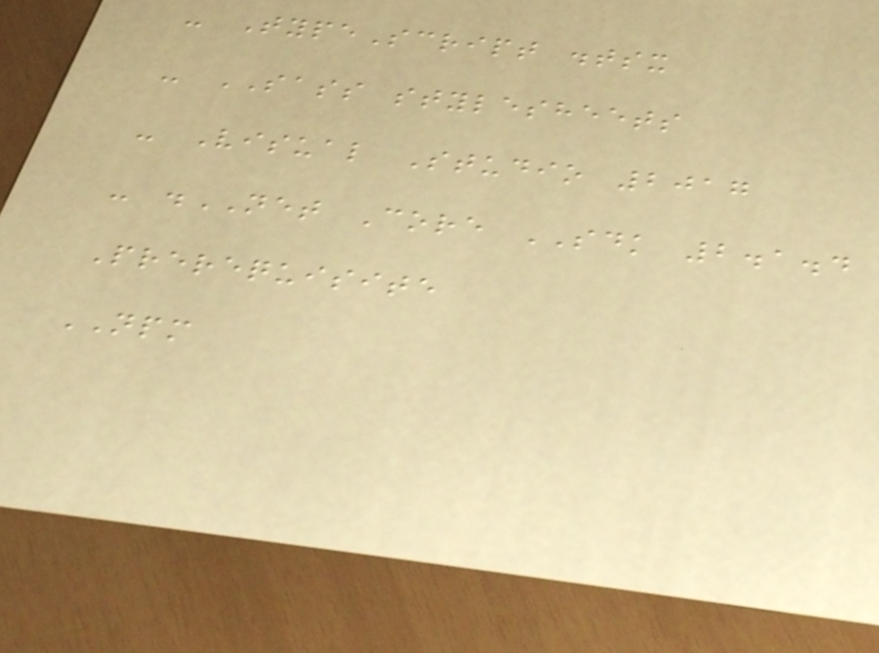- TypeScript .tsx
- SASS stylesheets
- Visual Studio 2017
- .NET Core SDK 2.1.4
Prerequisite
NPM
